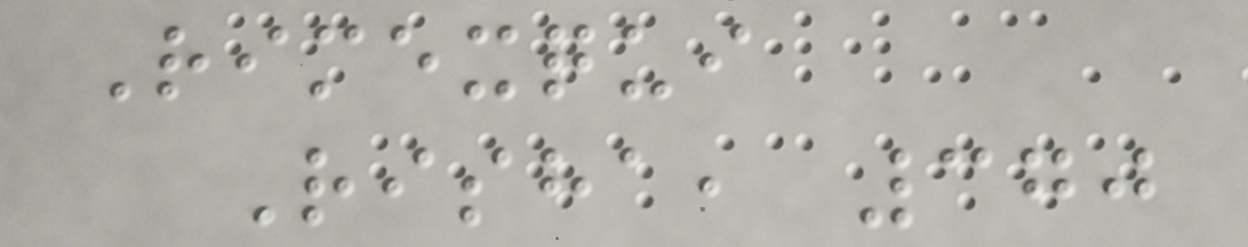Rimexqui
Risha, 370
